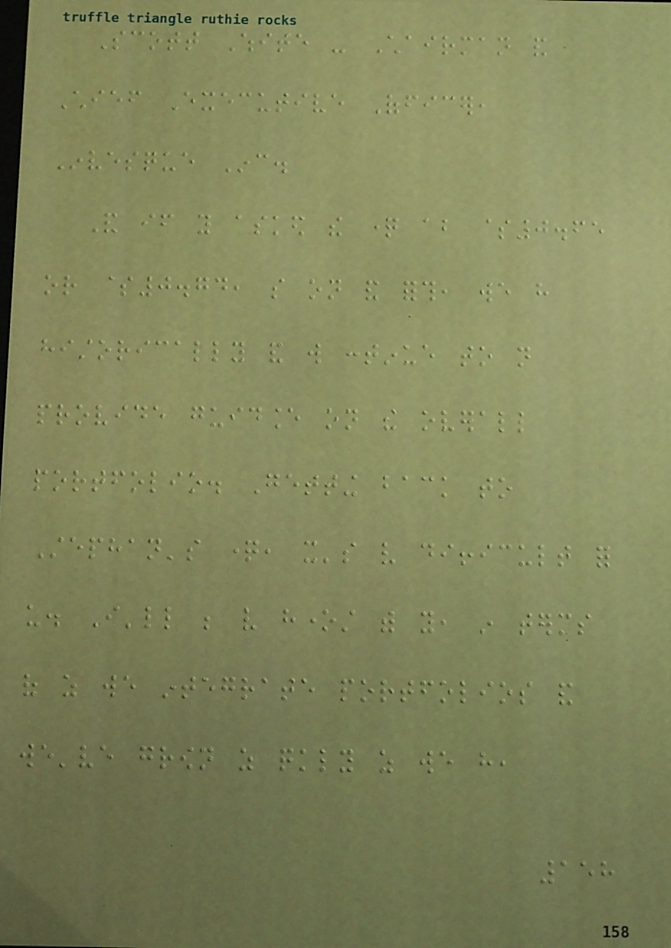Scott White - Chairman and
Chief Executive Officer,
Invesque Inc.
And if you asked the question about $0.65
or $0.74, so on and forth, we have
historically and will continue to not
provide guidance on the overall
portfolio. Getting back to
Stephan's question, it's very difficult for
us. I'll be very honest with you, in terms
of as we integrate portfolios and
we've grown as quickly as we have,
158
